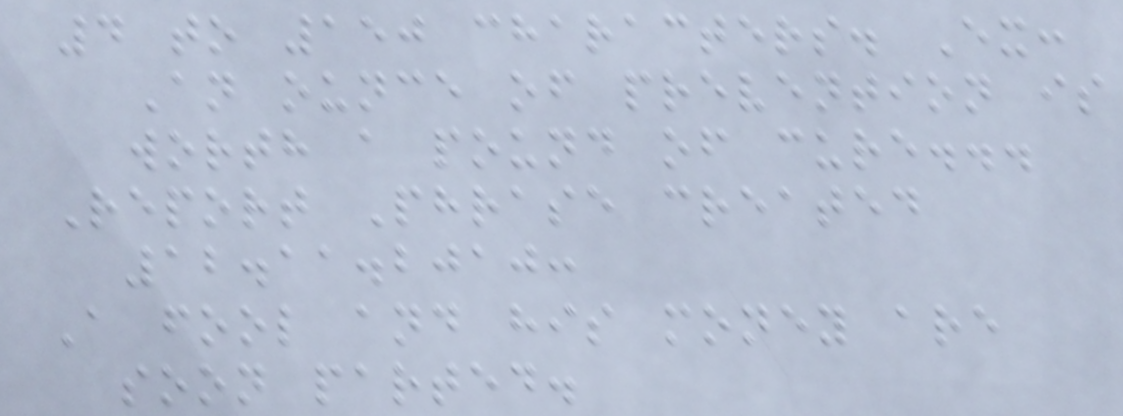4 to 150 characters. Ex:
An ounce of prevention is
worth a pound of cure...
Report Phrase created
12.11.2010:
A fool and his money are
soon parted.
